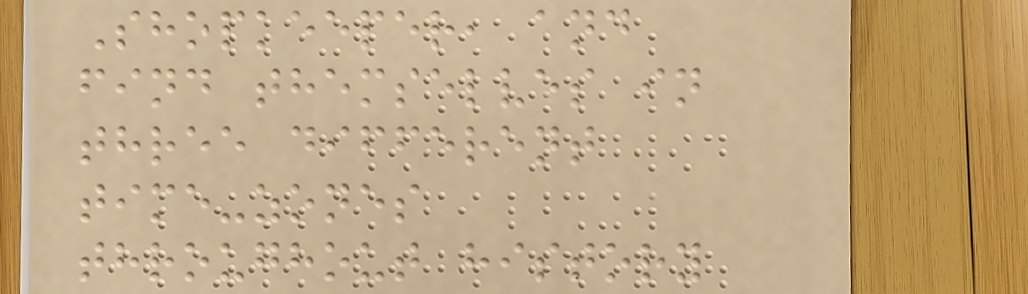Shopkeeper, and
find themselves in
three different
time-zones
throughout history
